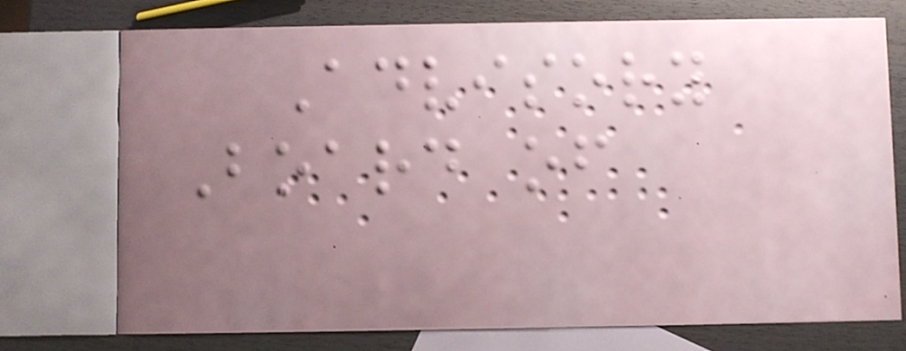Advisory
Board of
